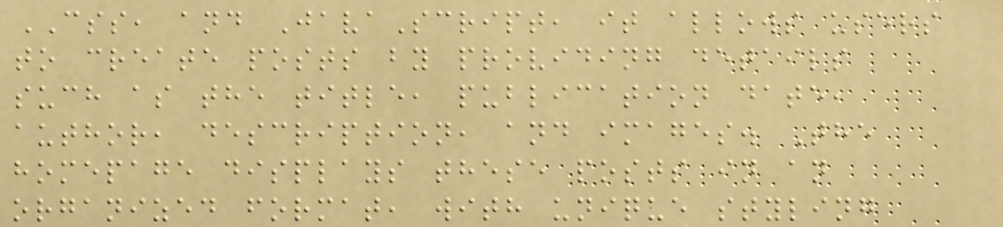CSS, and JavaScript, it allows users
to create posts by providing details
such as the title, publication date,
author, description, and images. The
homepage displays these posts in an
organized format, with unique styling
